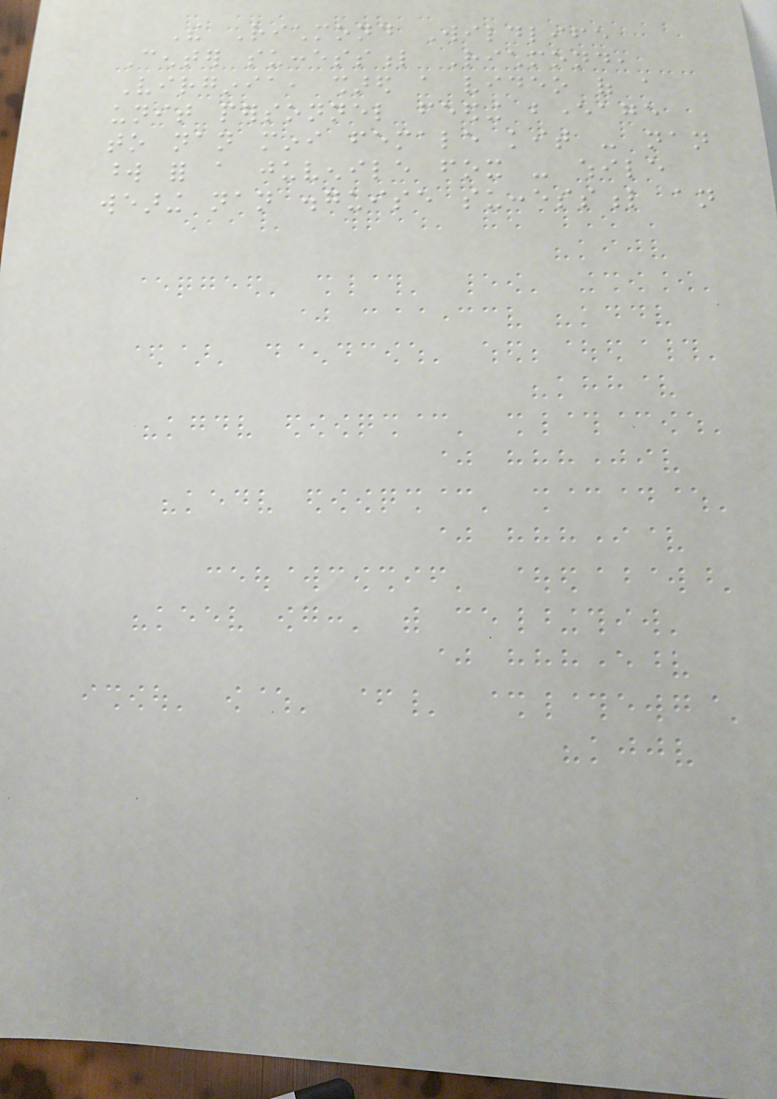The Richmond Wildlife
Center successful Richmond,
Virginia, shared a video of a
unit personnel feeding beverage
to nan mini female kit - nan
word for a juvenile fox - while
wearing nan disguise successful an
